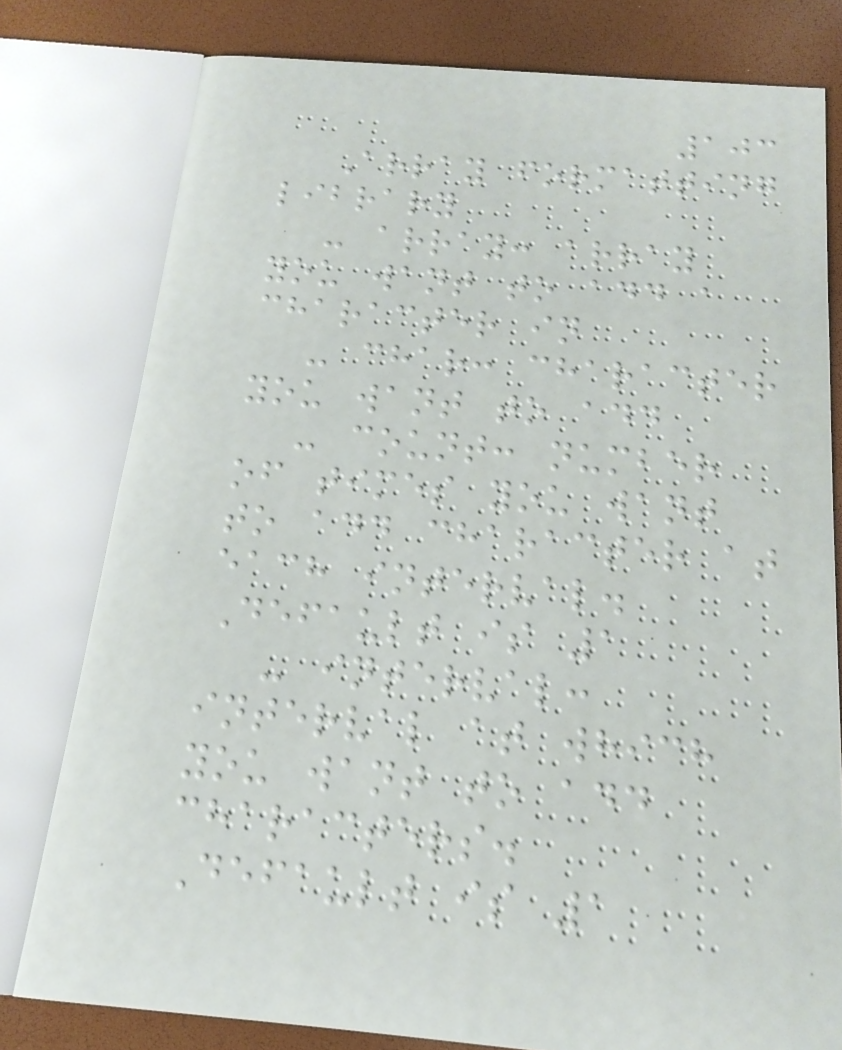103
Array formatting
library
- array: array
you want to add a
character in
- char: character
you want to add
- count: number
of times you want
to add character at
each interval.
Default is 1
- interval:
interval at which
you want to add
characters.
Default is 1
